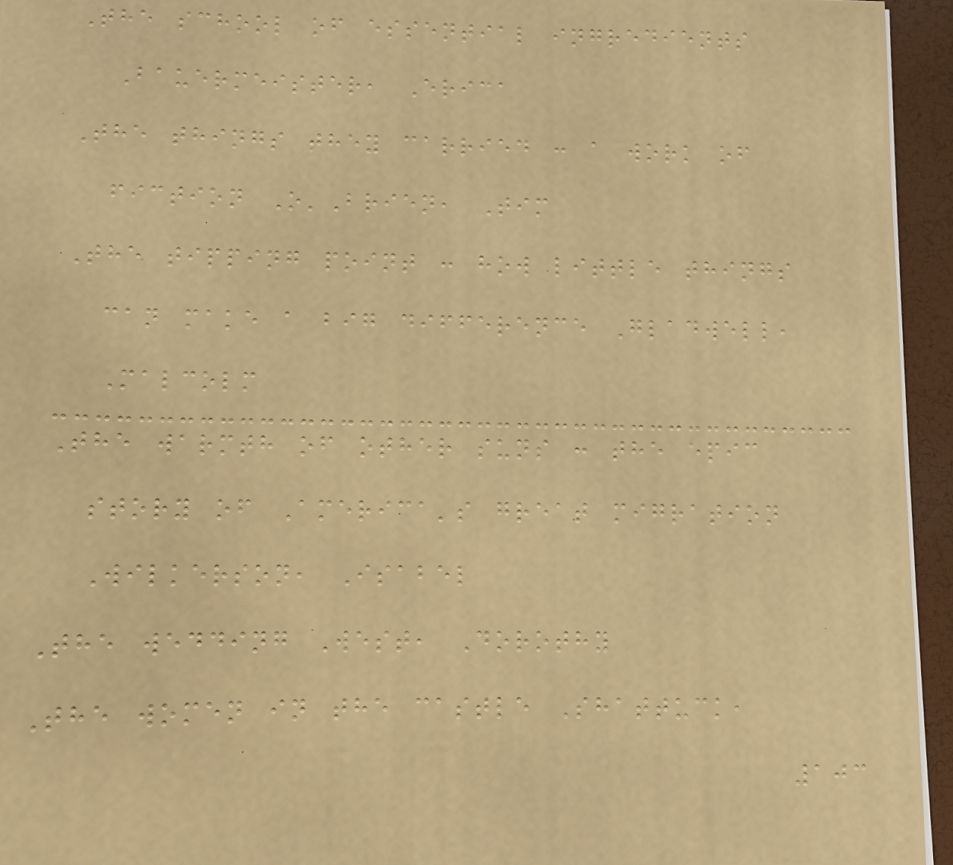The school of essential ingredients
Bauermeister, Erica
The things they carried : a work of
fiction O'Brien, Tim
The tipping point : how little things
can make a big difference Gladwell,
Malcolm
The warmth of other suns : the epic
story of America's great migration
Wilkerson, Isabel
The wedding West, Dorothy
The women in the castle Shattuck,
103
